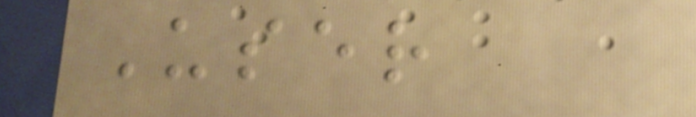User
